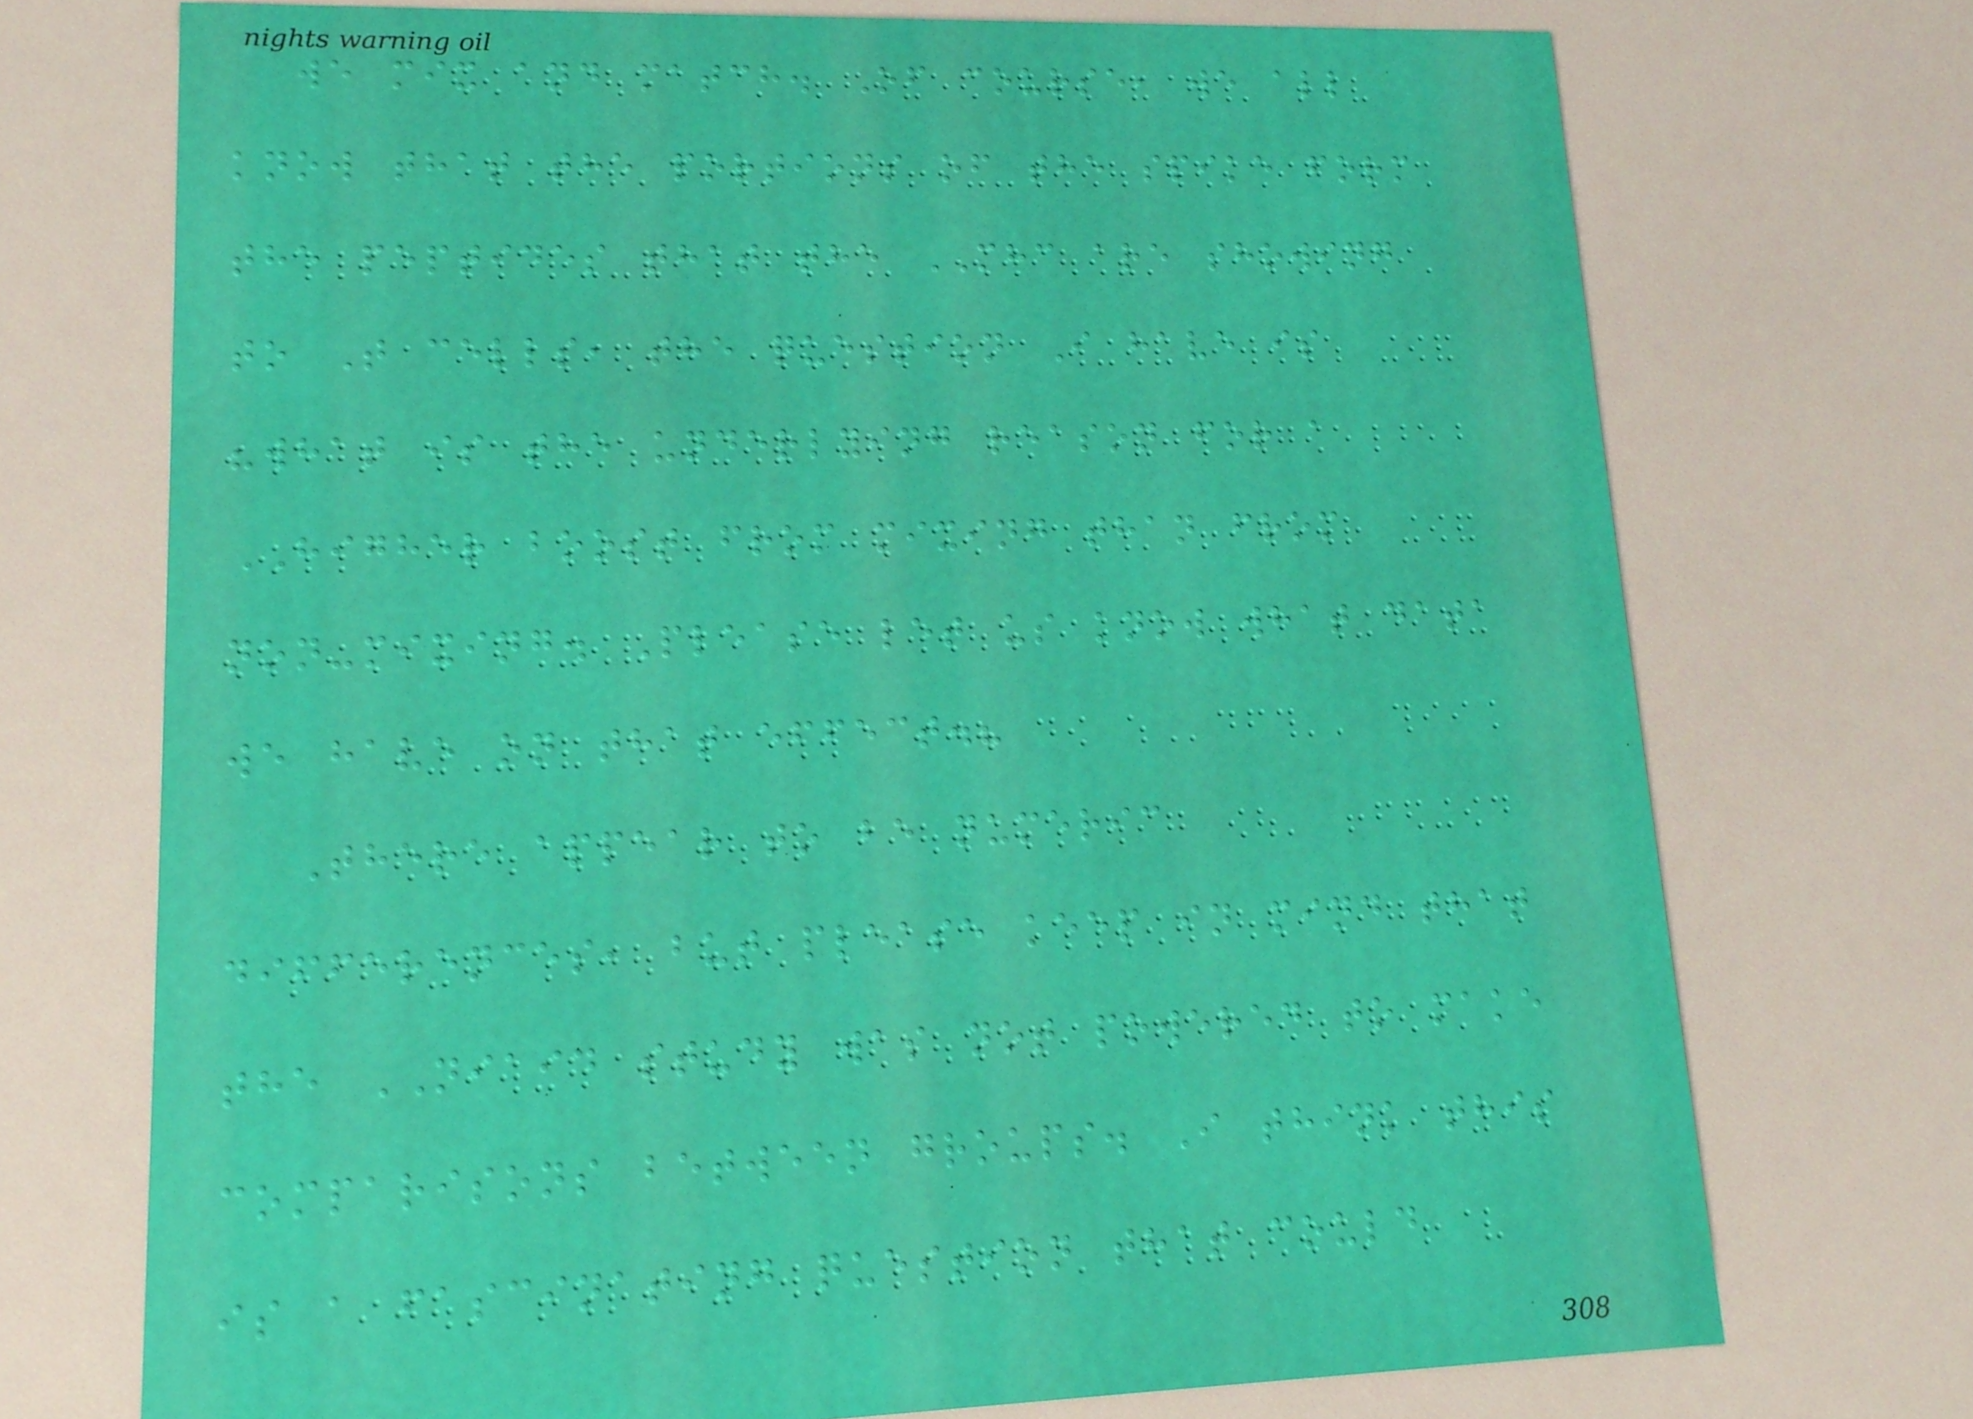we mix and match. Of course, we all
know that the portions of the spike form
the peptides that the MHC are showing
to T cells, the question I have is
"what is the underlying reason for a
HIGHER boost from mixing than from
non-mixing. Please let us know what data
we have on that effect.?
There appear to be numeric
differences, but please keep in mind that
the NIAID study was not powered to make
comparisons between groups. I think this
is a fascinating question that could
